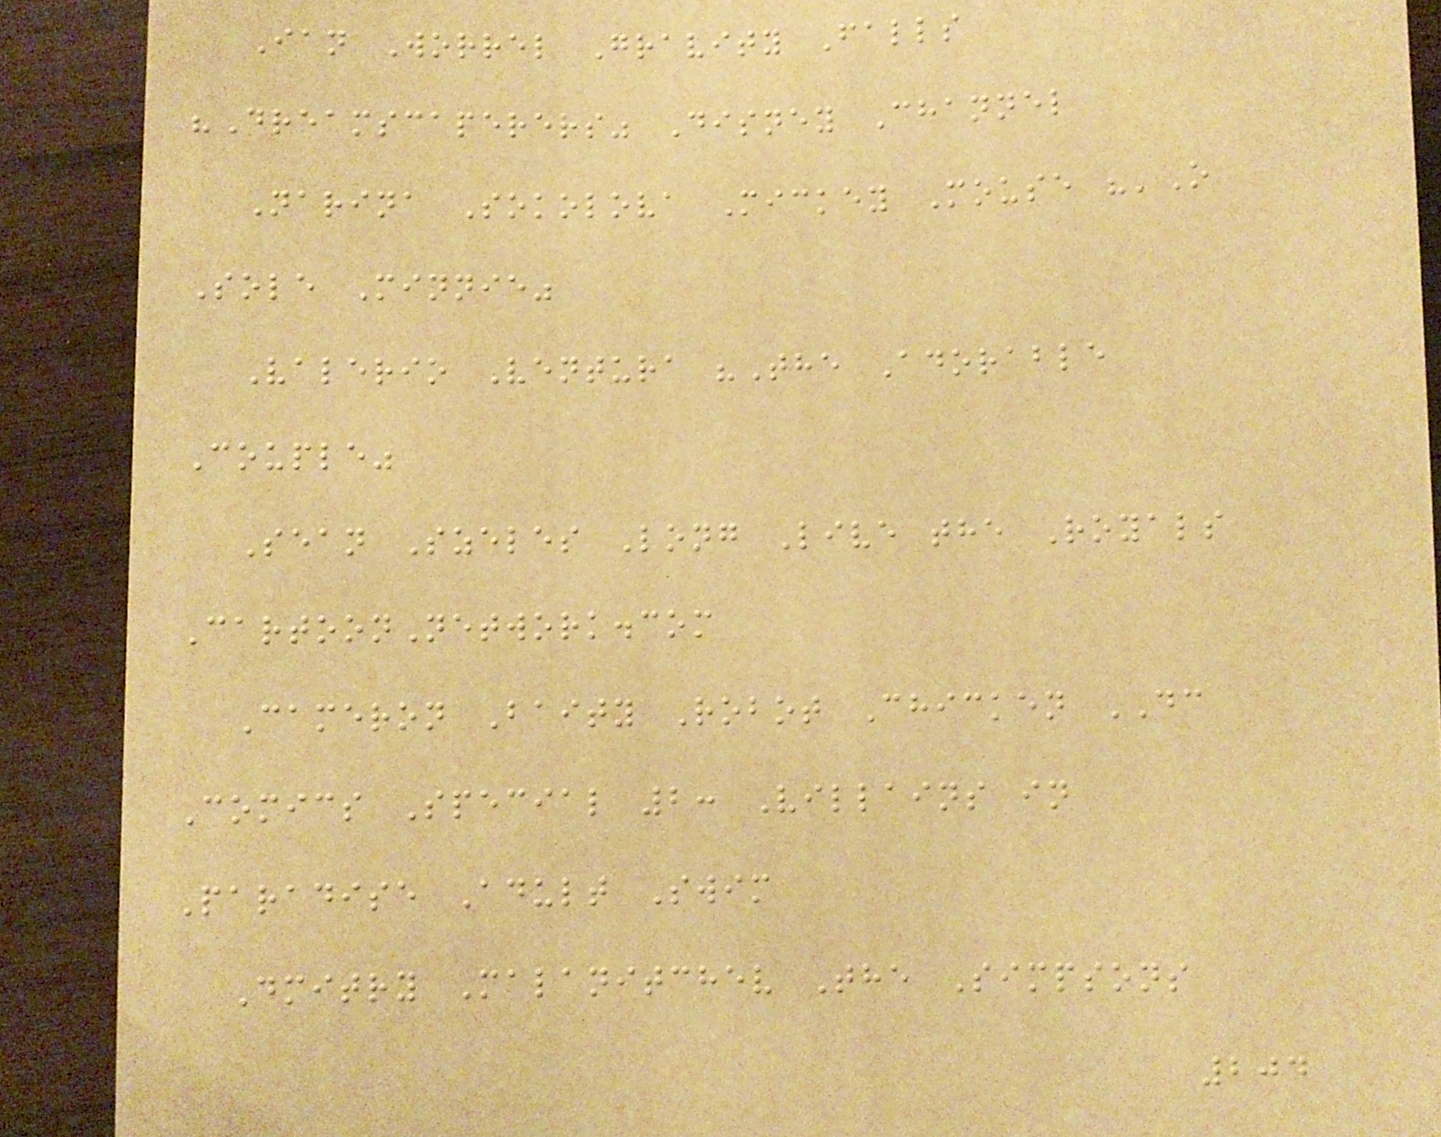Ian Worrel Gravity Falls
"Dreamscaperers" Disney Channel
Narina Sokolova Mickey Mouse "'O
Sole Minnie"
Valerio Ventura "The Adorable
Couple"
Sean Szeles Long Live the Royals
CartoonNetwork.com
Cameron Baity Robot Chicken DC
Comics Special 2: Villains in
Paradise Adult Swim
Dmitry Malanitchev The Simpsons
204
